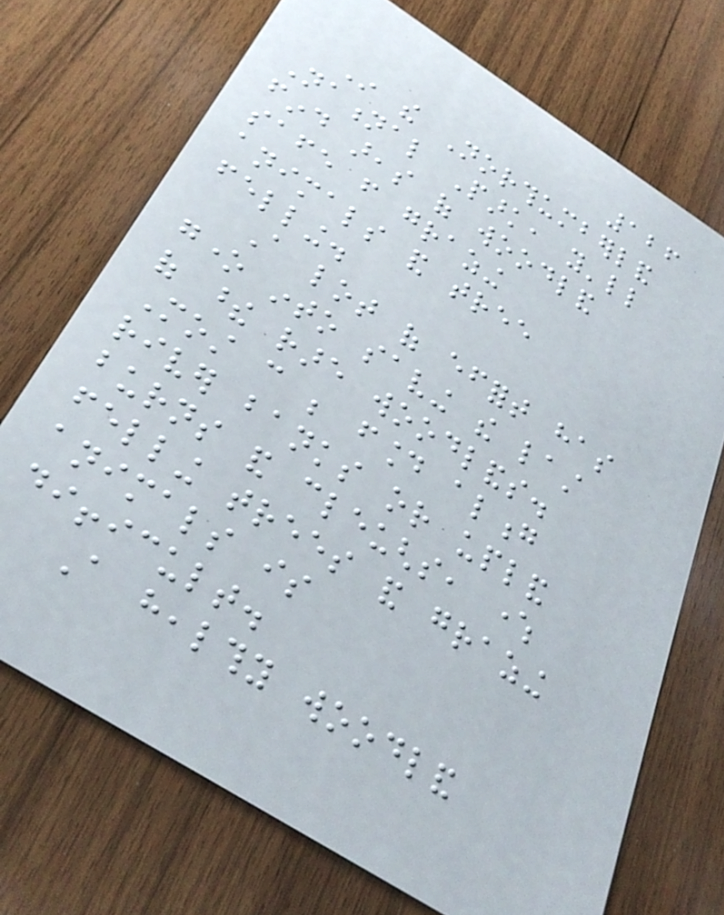126
In the Northumberland
National Park, you'll
find areas of woodland
safe from grazing
animals and tree
felling.
A lot of effort has
gone into saving the last
of these rare woodlands.
Most can be found along
river banks or upland
burns and cleughs, where
felling trees and grazing
animals is
difficult.
A healthy woodland
